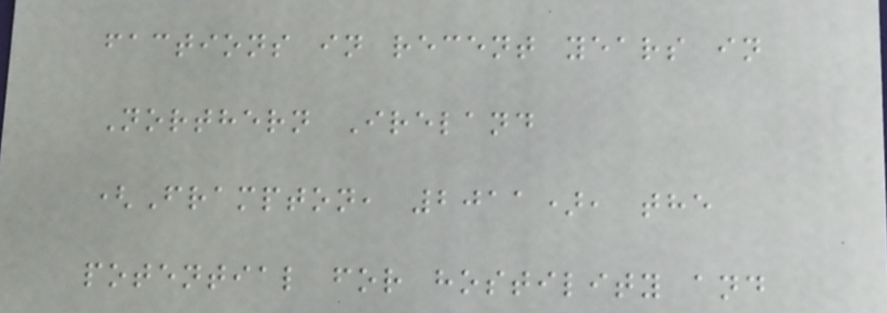factions in recent years in
Northern Ireland
(Frampton, 2011), the
potential for hostility and
